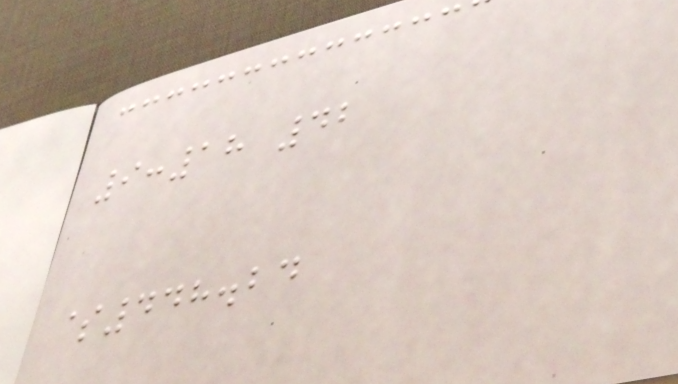9:18 42
$448.24
